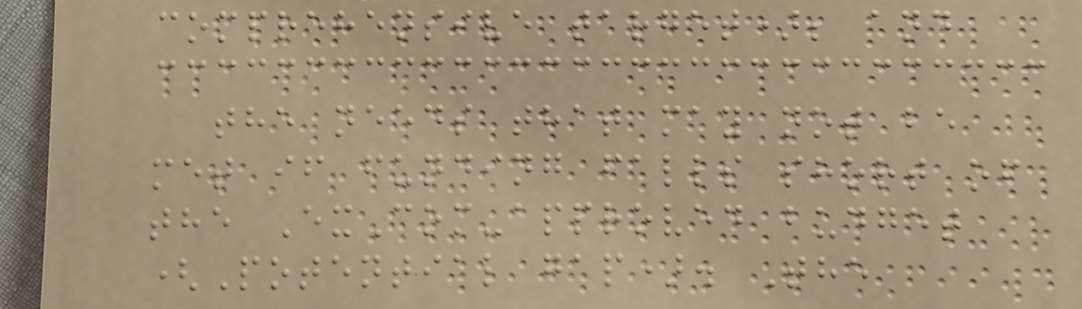comprehensive target); and
the needs that may not be
met if funding falls short of
the ExCom-approved budget
(Potential gap). The
